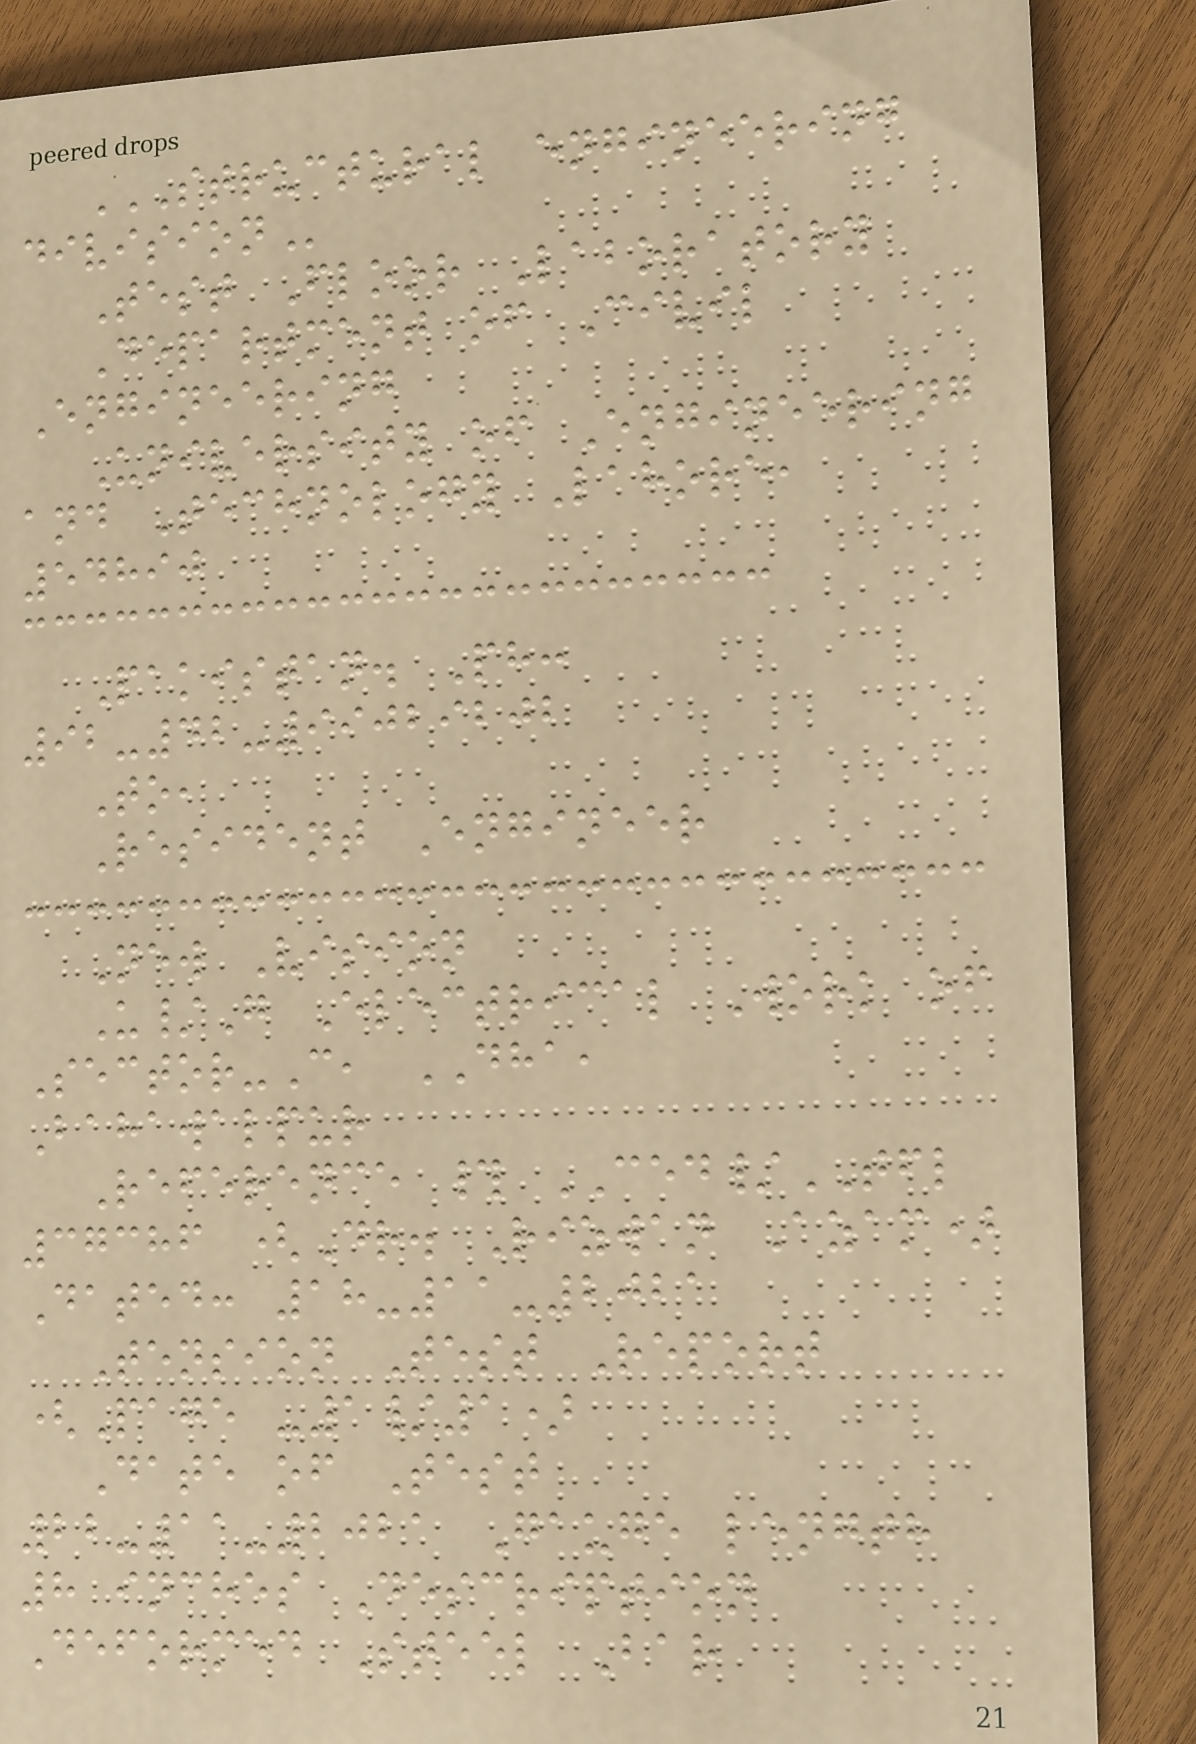STRUCTURAL ENGINEERING
DIVISION
Test Floor Laboratory
Department of Civil
Engineering
University of Engineering
and Technology Lahore,
54890
Pakistan. Ph:
92-42-99029202
To,
Resident Engineer
New Vision
U/G Electrical Work of
Sector-C, DHA,
Bahawalpur
Reference # CED/TFL
37386 (Dr. Rizwan Azam)
Dated: 18-11-2021
Tension Test Report
(Page -1/1)
Date of Test
22-11-2021 Gauge length
8 inches Description
Deformed Steel Bar
